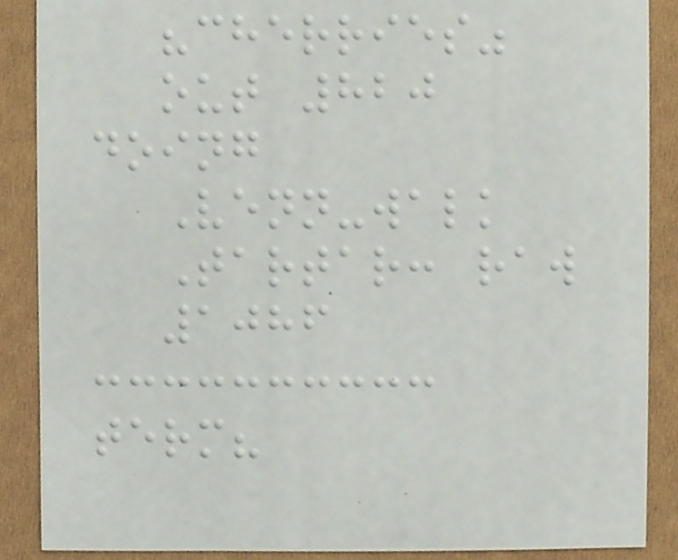"cherries"
out 820
doing
Venn-walk
Tartar: raw
1086
term?
